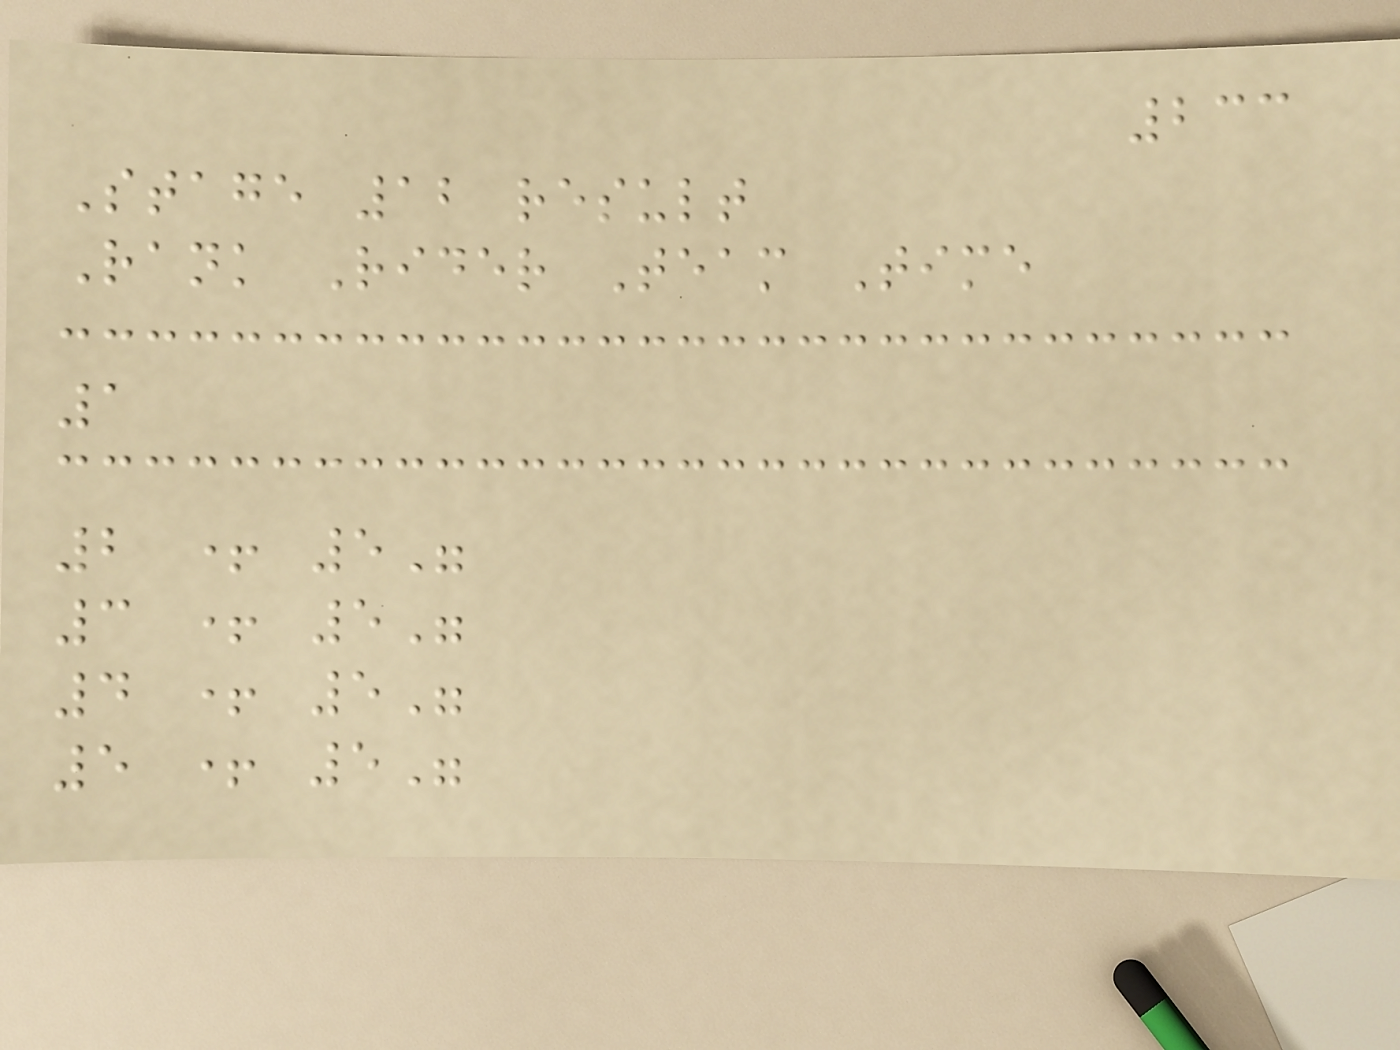233
Stage 12 result
Rank Rider Team Time
1
2 + 5"
3 + 5"
4 + 5"
5 + 5"
